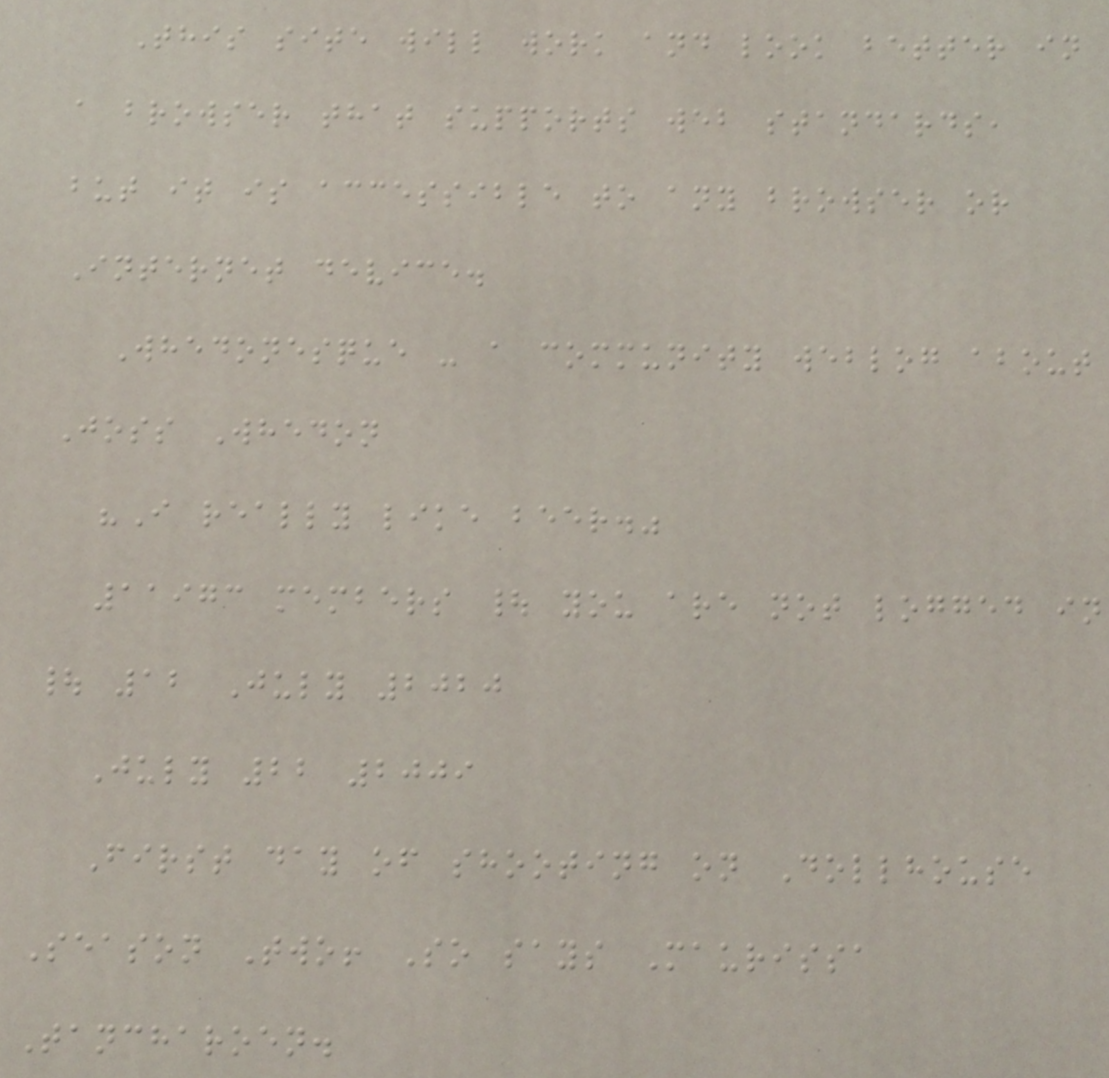This site will work and look better in
a browser that supports web standards,
but it is accessible to any browser or
Internet device.
Whedonesque - a community weblog about
Joss Whedon
"I really like beer."
11973 members | you are not logged in
| 12 July 2020
July 22 2009
First day of shooting on Dollhouse
Season Two! So says Maurissa
Tancharoen.
